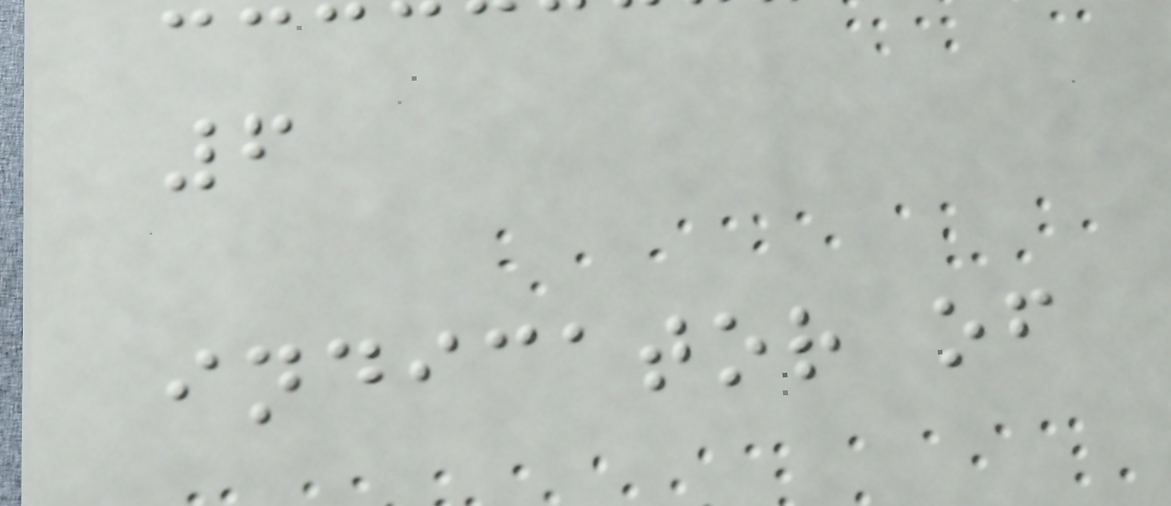6
indicator of
